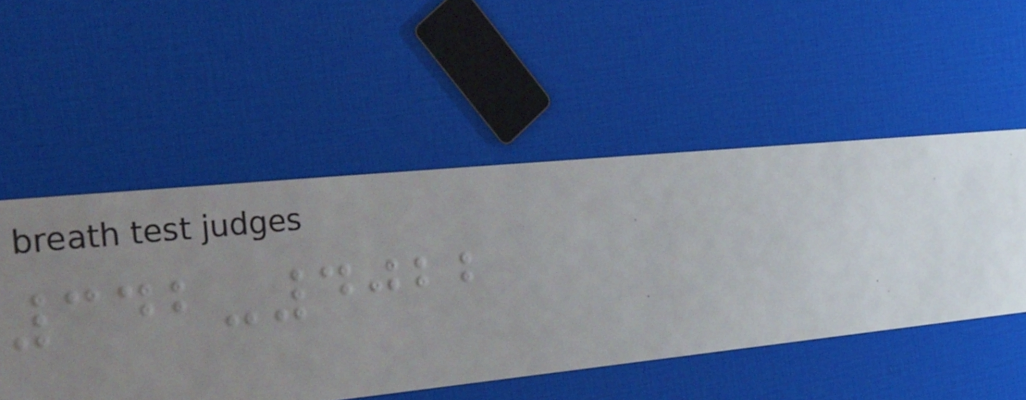342-4022
